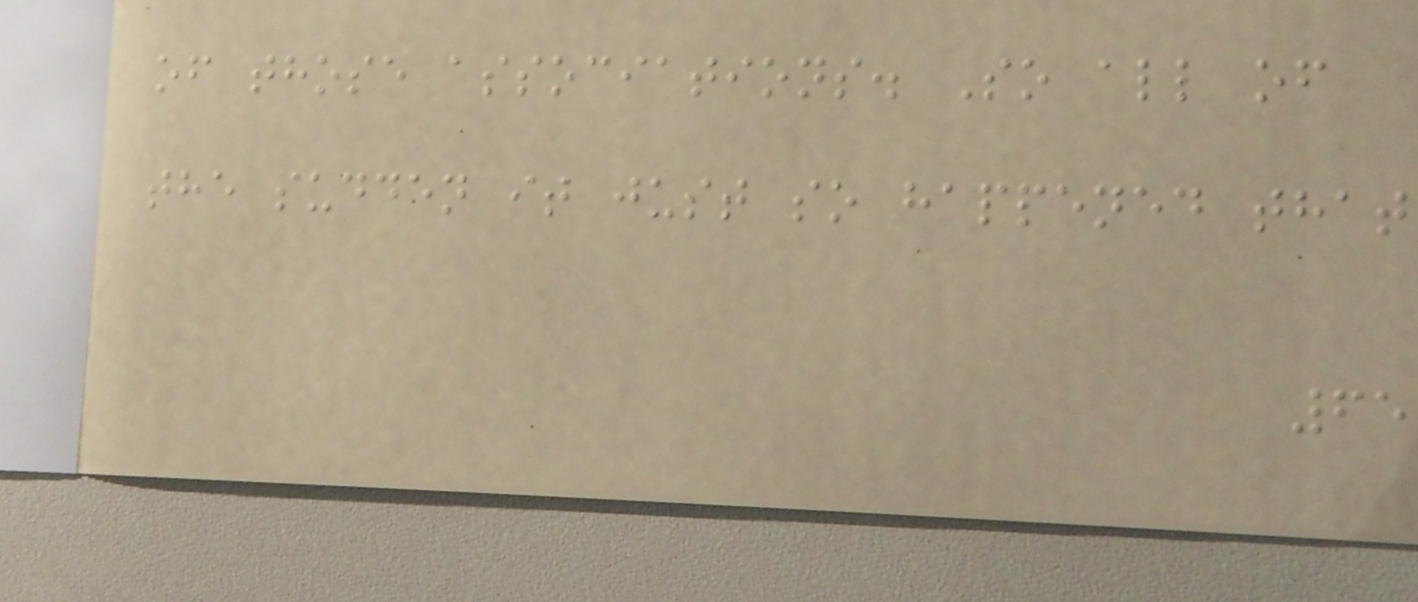of those associations. So all of
the sudden it just so happened that
65
